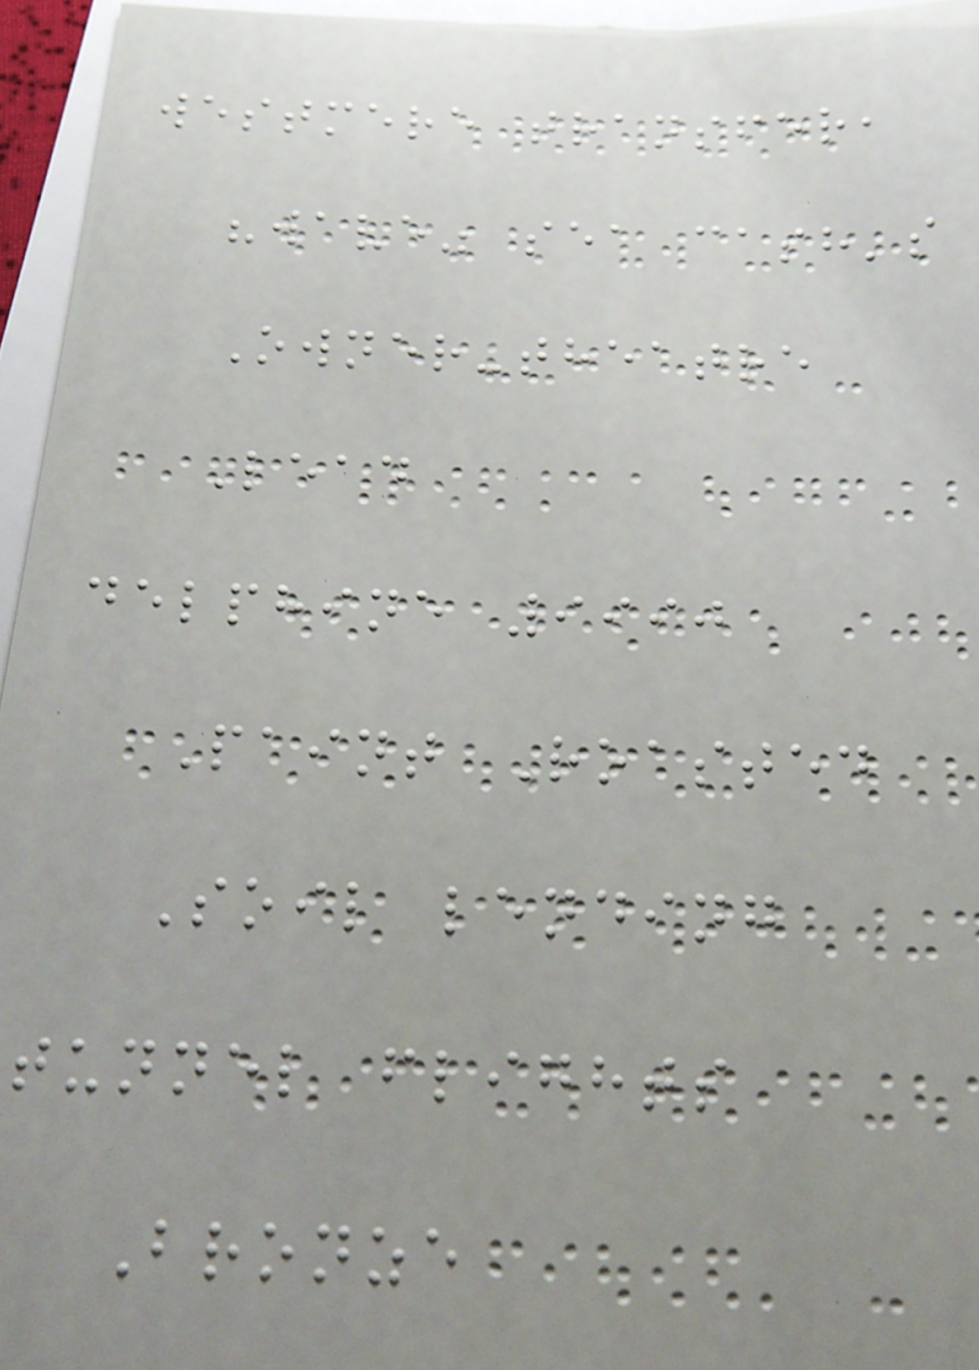westmere transfer,
"wave" sea cash's
Owner-theatre
Lead
delphine 9990
Paint Roasted
Soil lending
tunnel flights
Bronze
